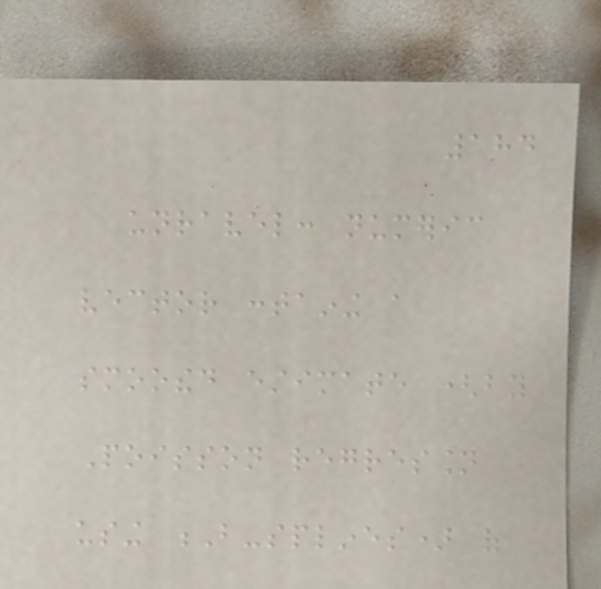184
unravel: numeric
vector containing a
smoothed estimate (by
Poisson regression
using B-splines) of
